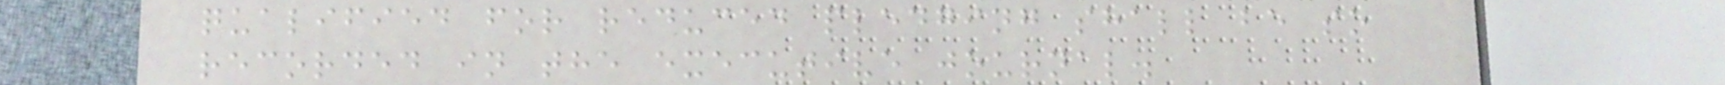qualified for reduced pledging shall be so
recorded in the executive journal.
